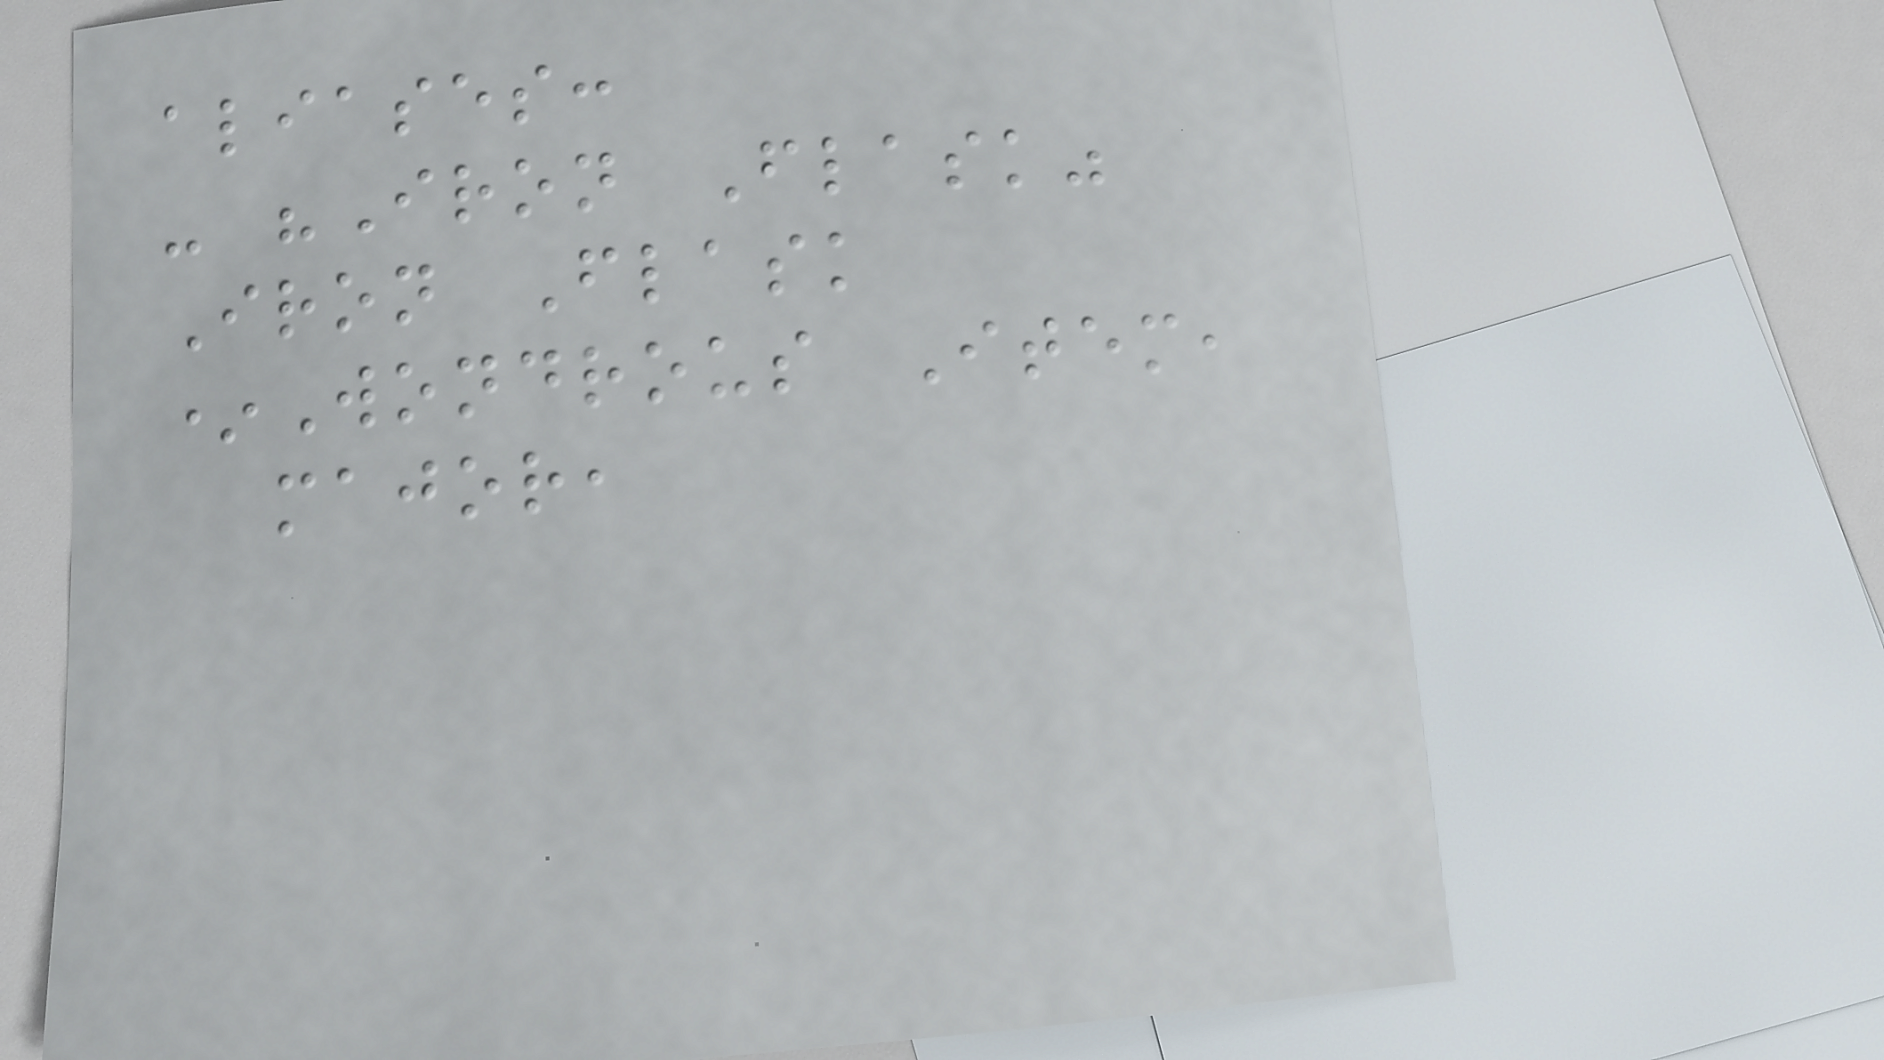aliases:
- "Iron Flask"
Iron Flask
*Wondrous Item,
major,
